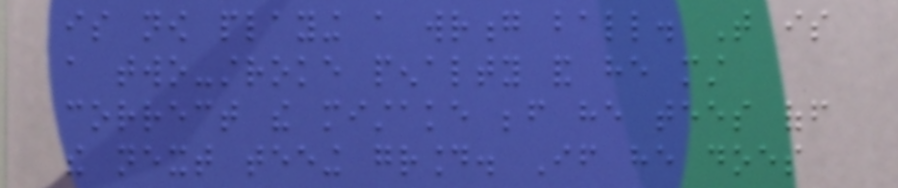is now playing a wrong ball. That is
a two-stroke penalty and he must
correct the mistake before he tees off
the next teeing ground. If he does
